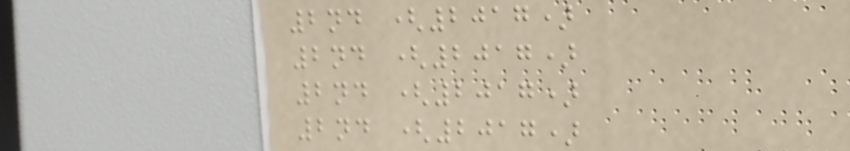2nd (2017)
2nd (2017)
2nd (2017)
2nd (2017)
